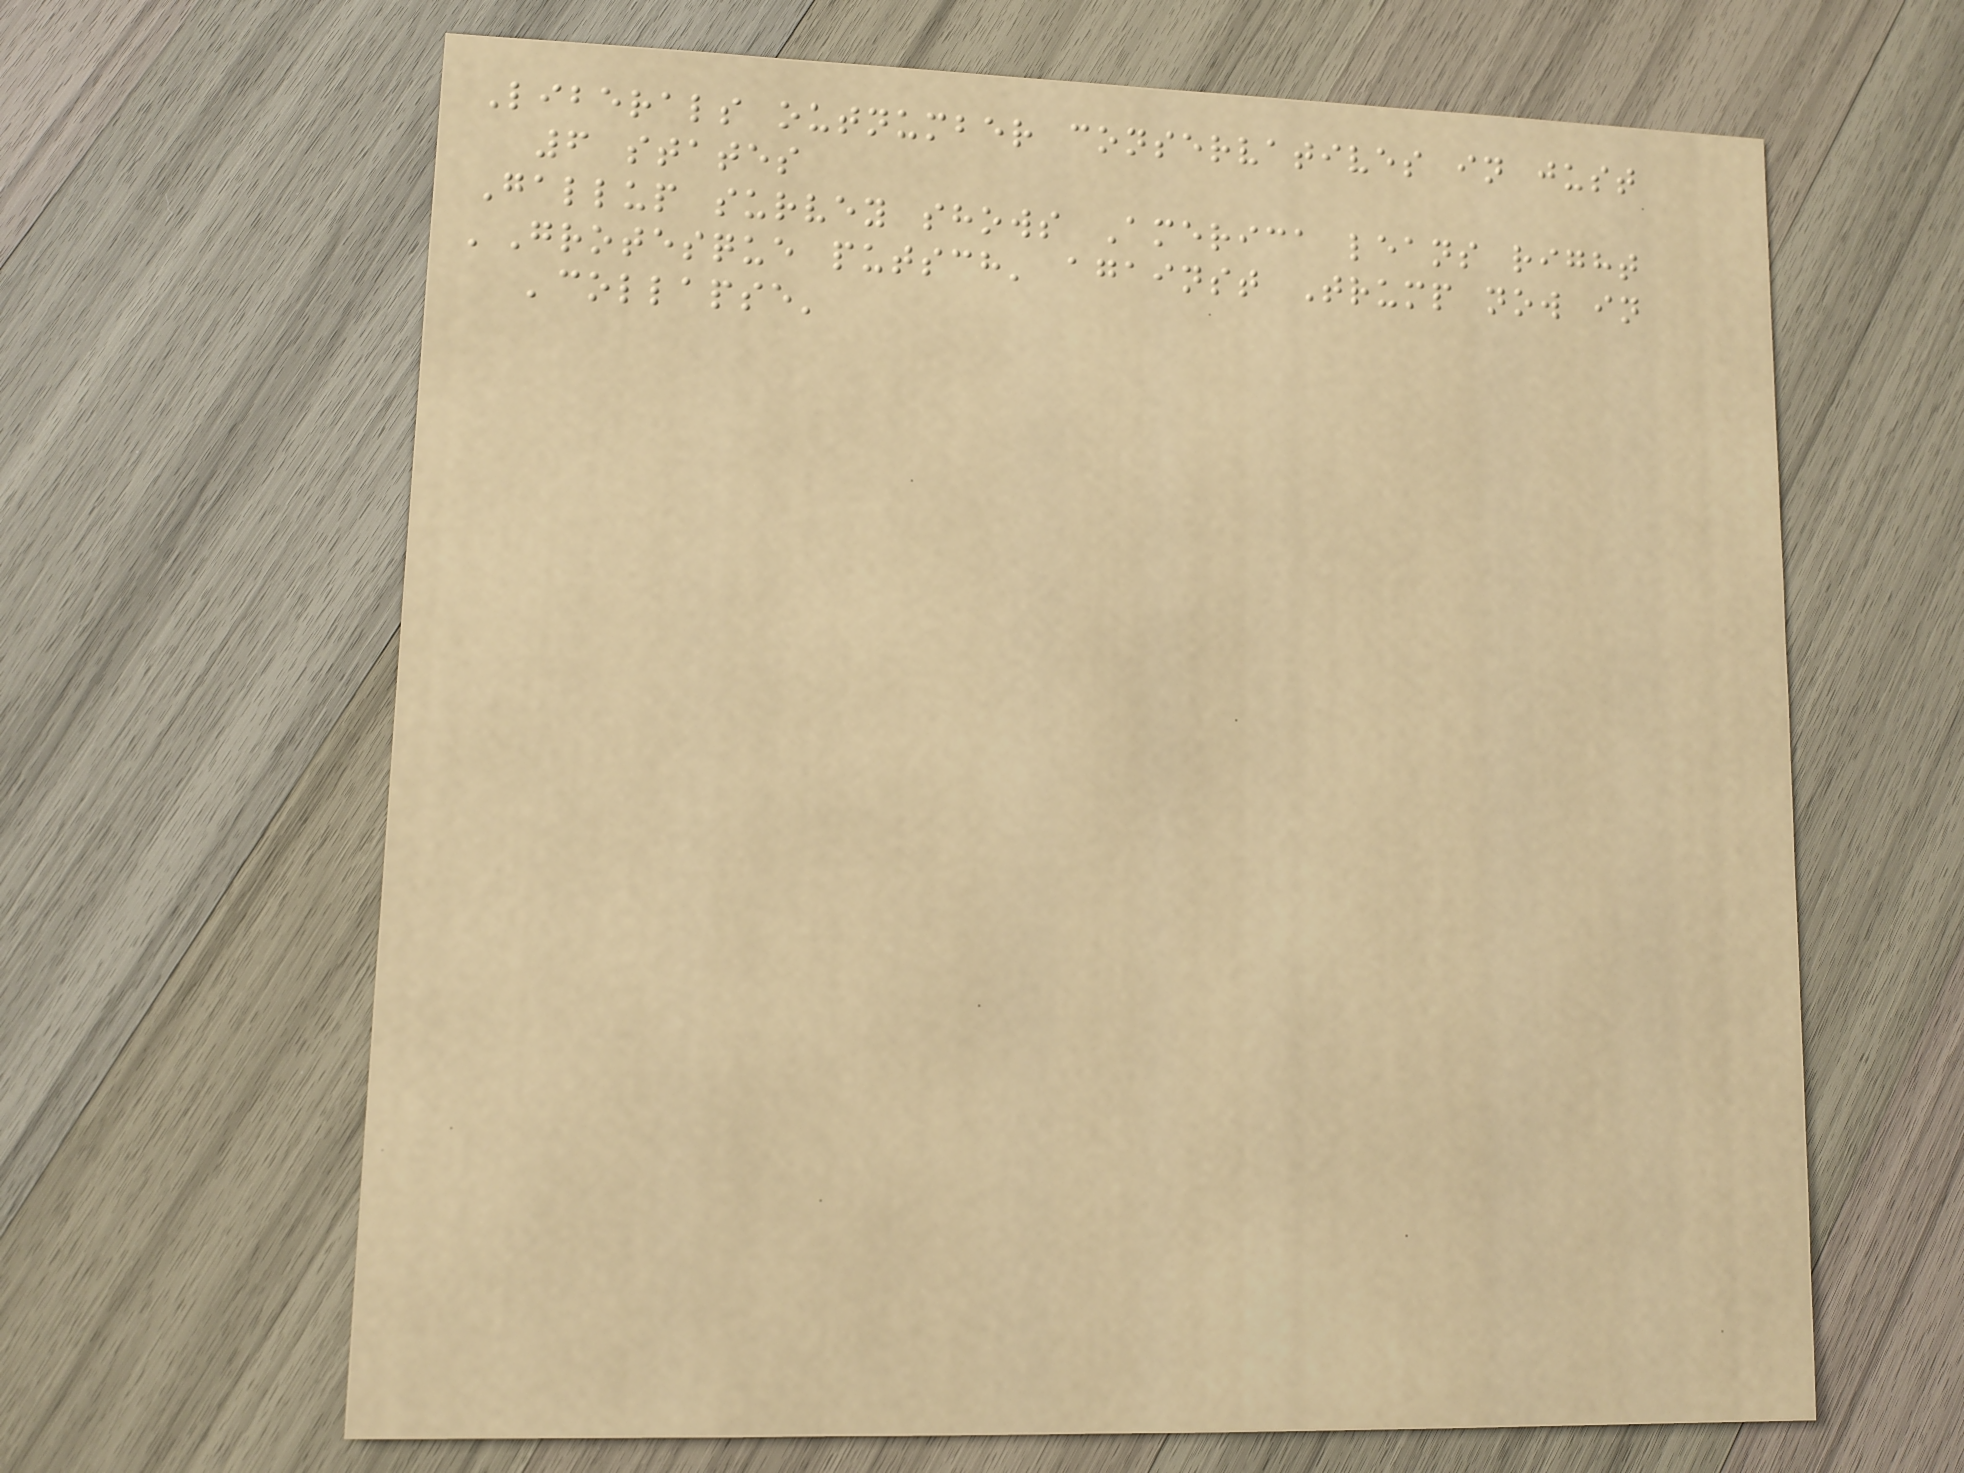Liberals outnumber conservatives in just
6 states
Gallup survey shows America leans right
'Grotesque putsch' against Trump now in
'collapse'
